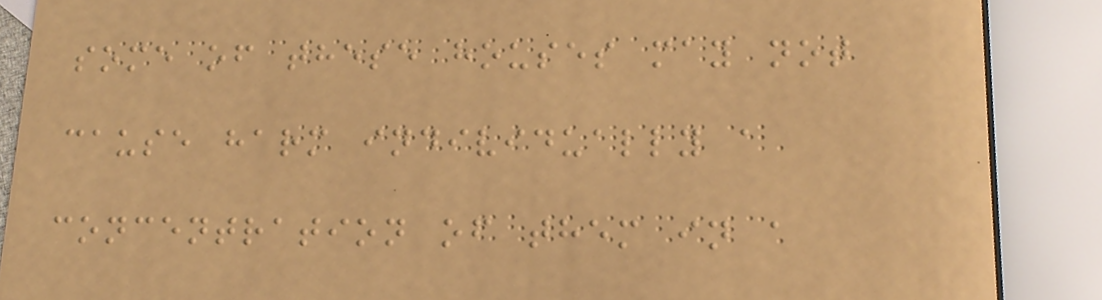some of these houses may not
cause harm individually a
concentration of them in a
